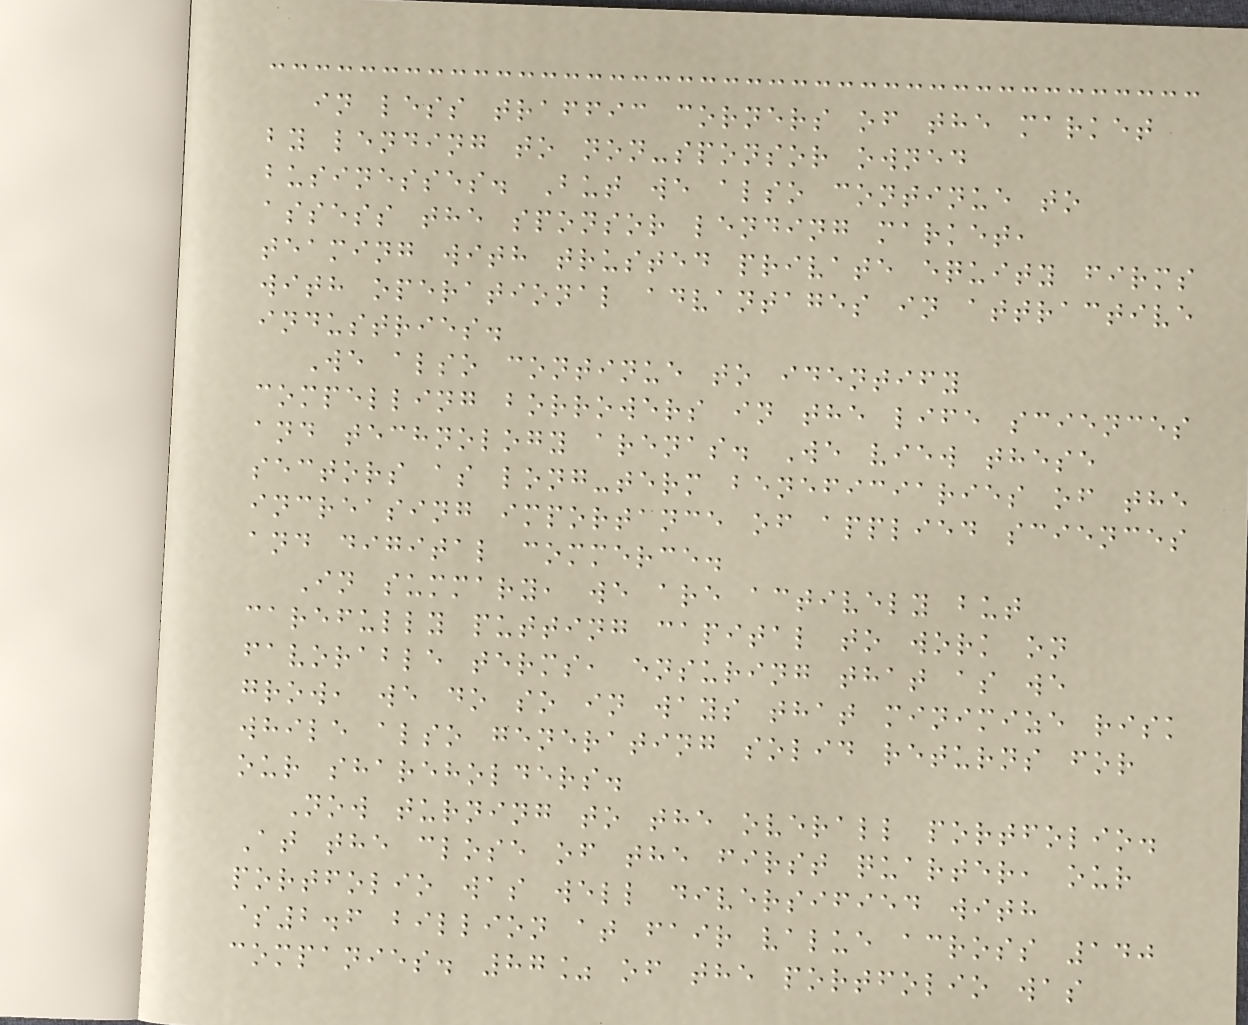in less traffic corners of the market
by lending to non-sponsor owned
businesses. But we also continue to
assess the sponsor lending market,
teaming with trusted private equity firms
with operational advantages in attractive
industries.
We also continue to identify
compelling borrowers in the life sciences
and technology arenas. We view these
sectors as long-term beneficiaries of the
increasing importance of applied sciences
and digital commerce.
In summary, we are actively but
carefully putting capital to work on
favorable terms, ensuring that as we
grow, we do so in ways that minimize risk
while also generating solid returns for
our shareholders.
Now turning to the overall portfolio.
At the close of the first quarter, our
portfolio was well diversified with
$2.6 billion at fair value across 140
companies. 87% of the portfolio was
